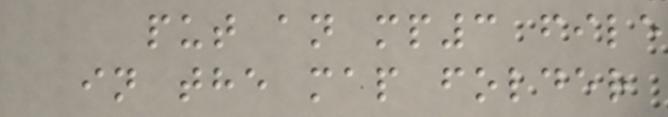put an mp3 file
in the map folder
